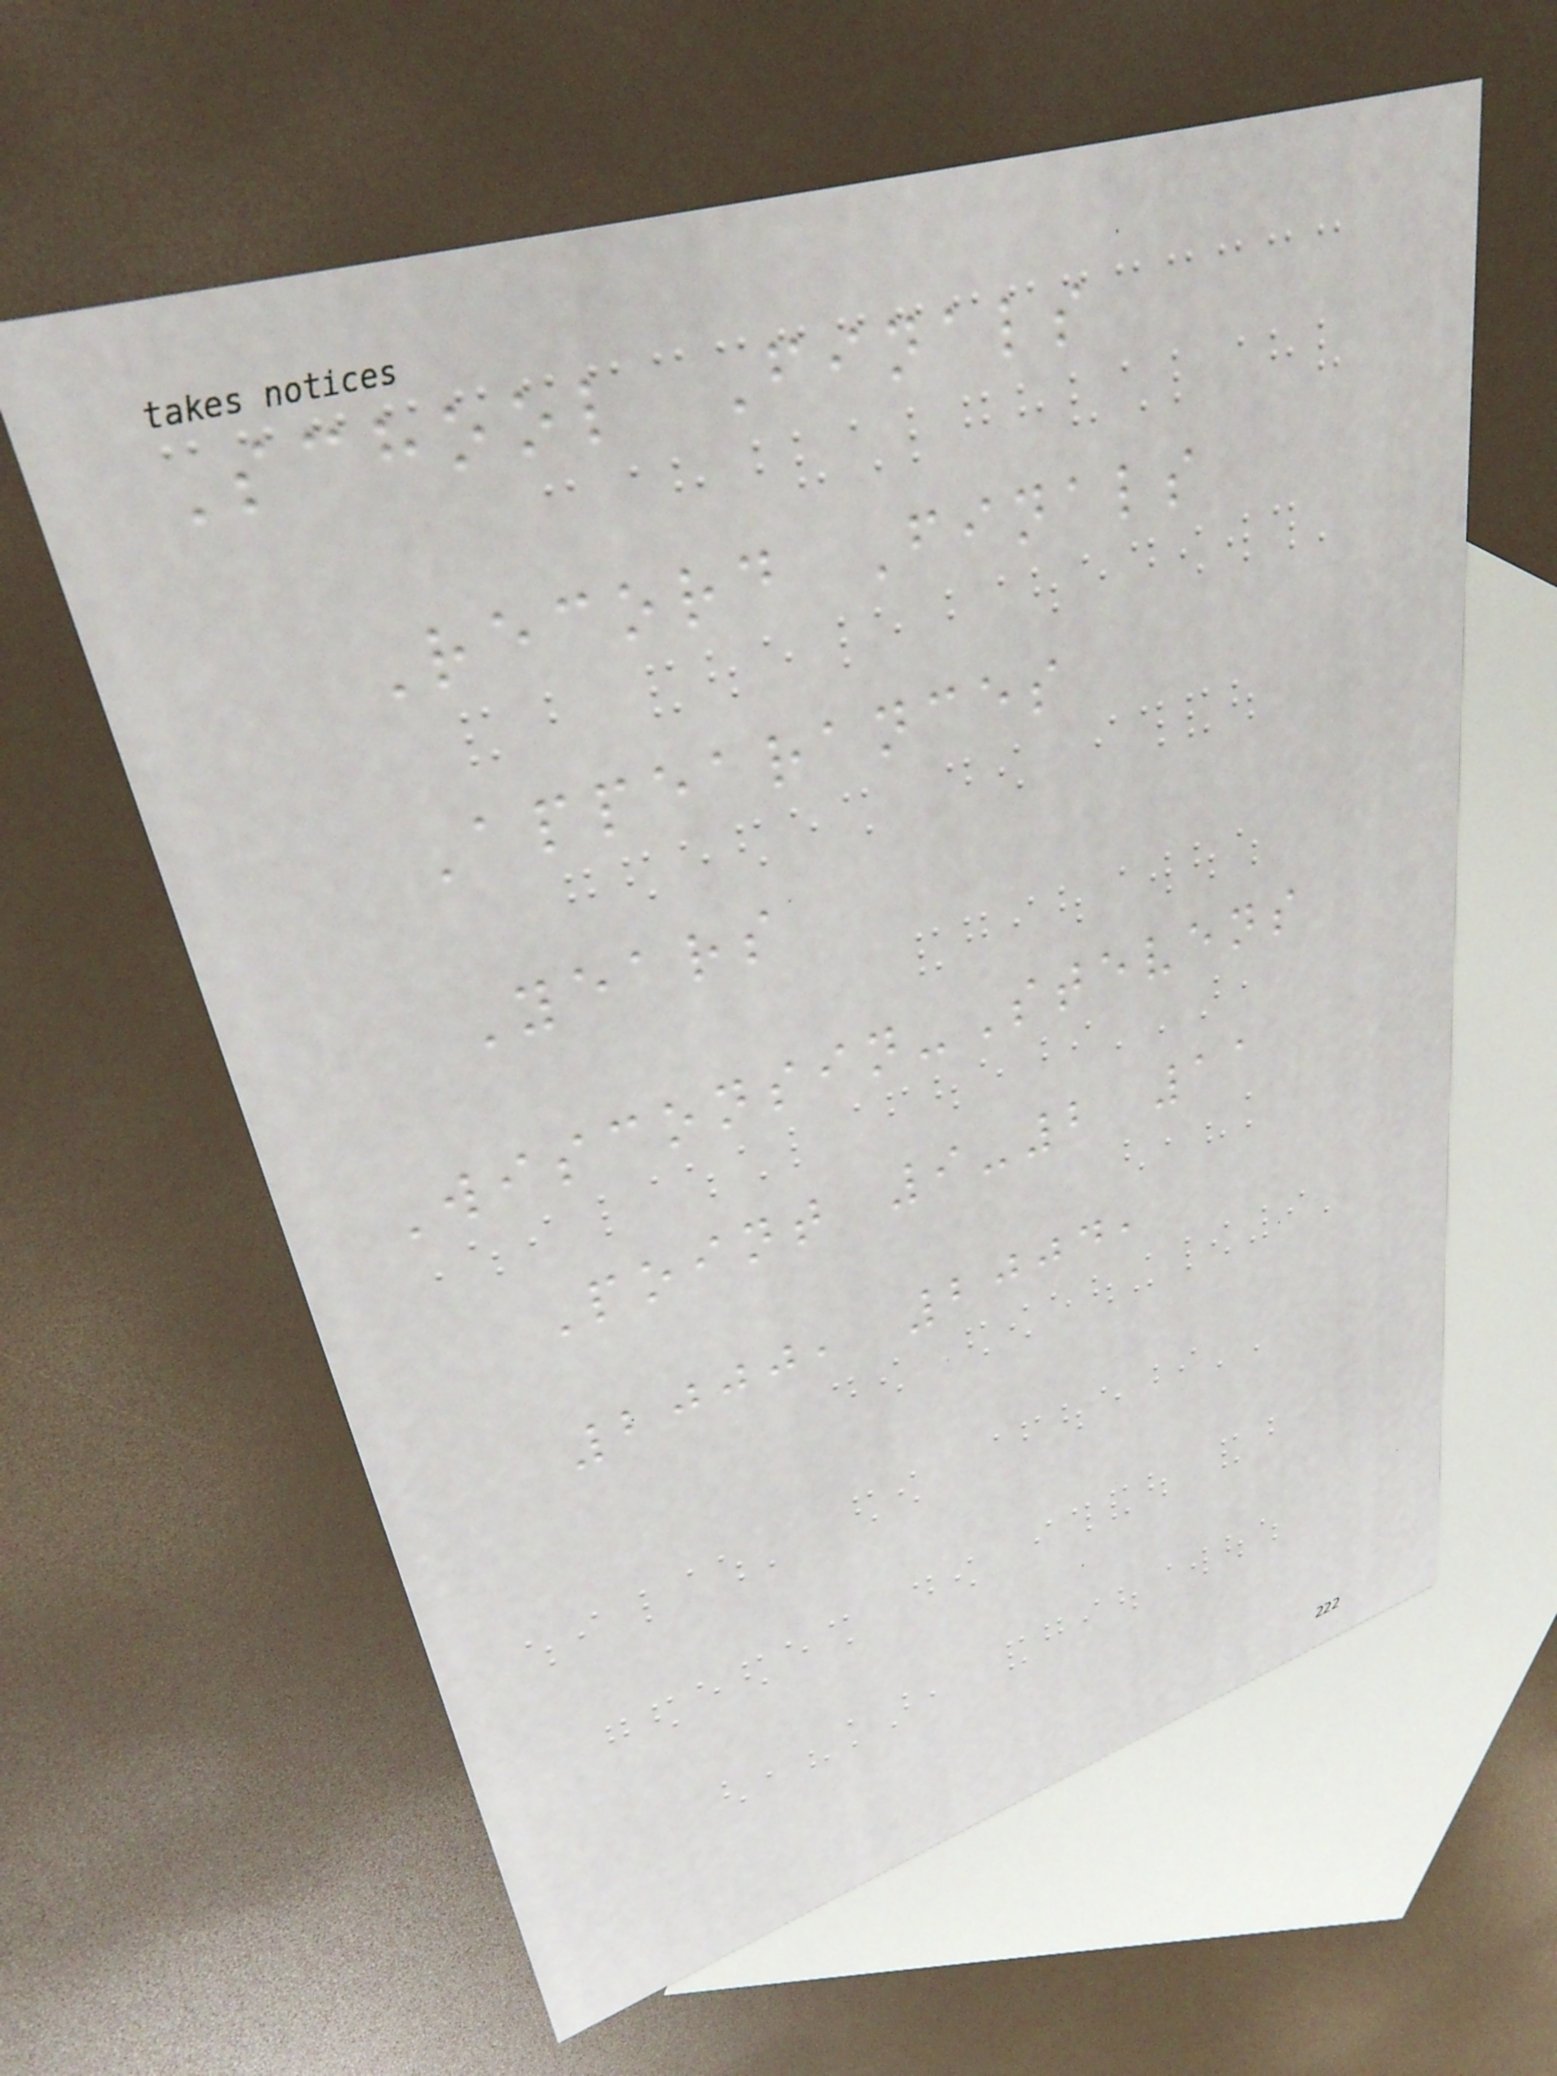School Finals
Record Finals
Appearances
Years
Wisconsin-Stevens
Point 9-2 11
2000, 2004,
